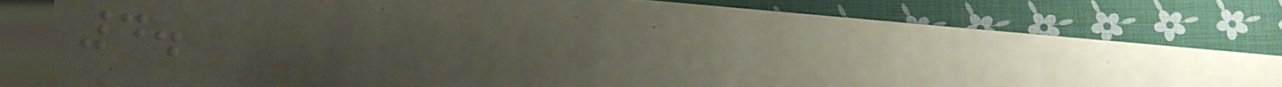4.
